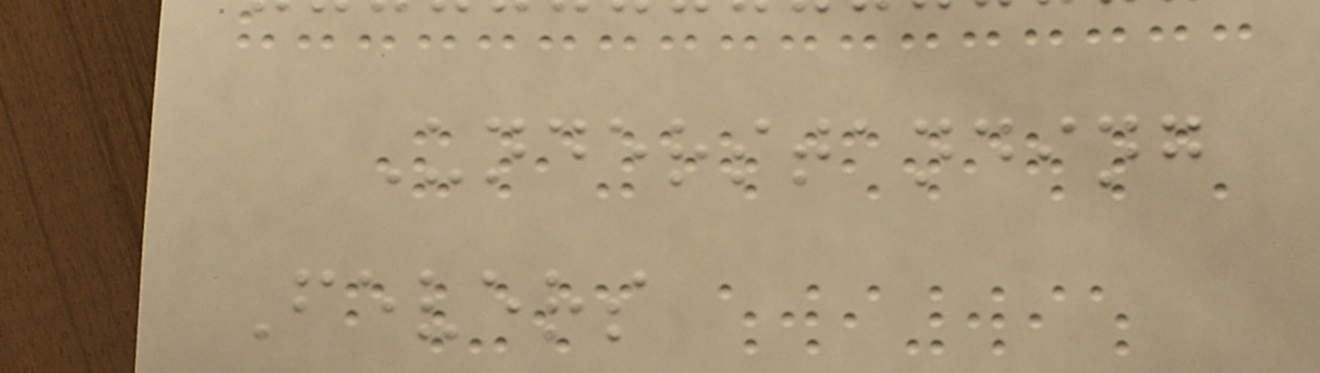Understanding
Fevers
